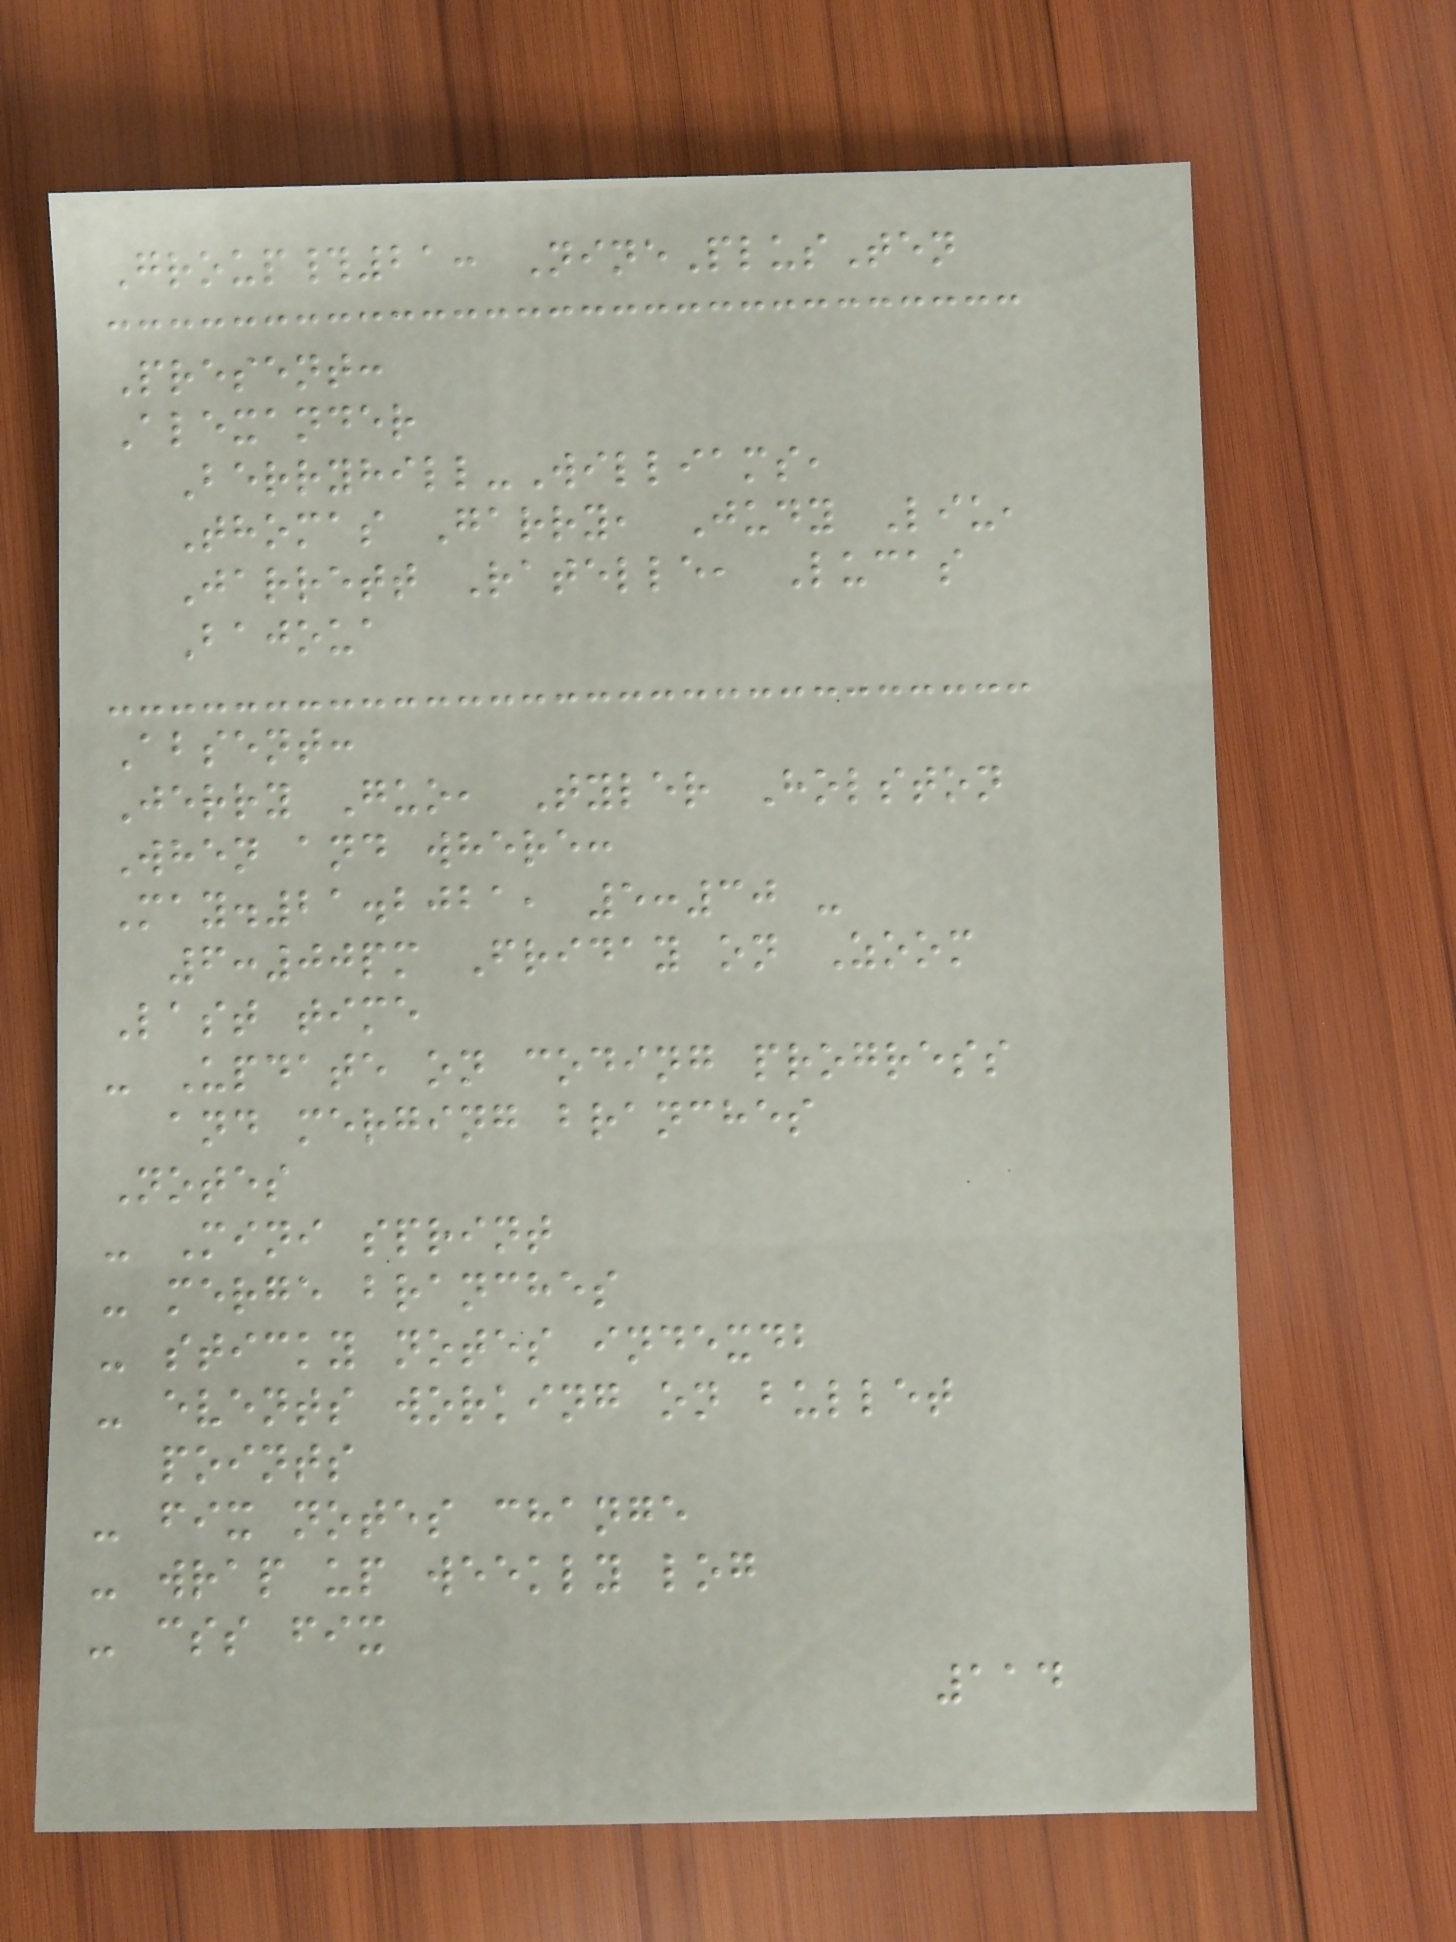Group#21: NinePlusTen
Present:
Alexander
Berryhill-Williams,
Thomas Garry, Judy Liu,
Jarrett Ratelle, Lucas
Bajoua
Absent:
Jerry Guo, Tyler Holston
When and where:
May.21.2021, 5:30 -
6:00pm Friday on Zoom
Last time
- Update on coding progress
and merging branches
Notes
- Mini sprint
- merge branches
- sticky notes indexdb
- events working on bullet
points
- fix notes change
- wrap up weekly log
- css fix
114
